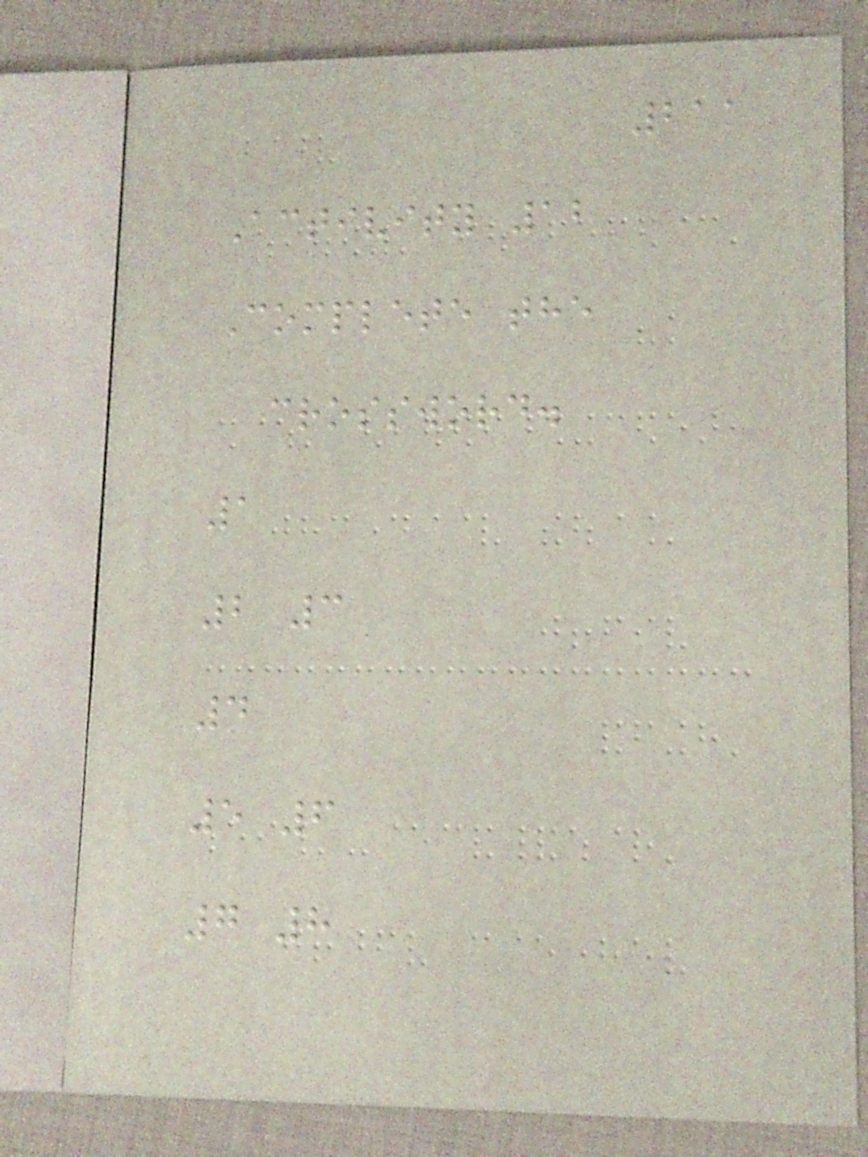211
Activity 12
Complete the
crossword.
1
2 3
4
5 6
7 8
